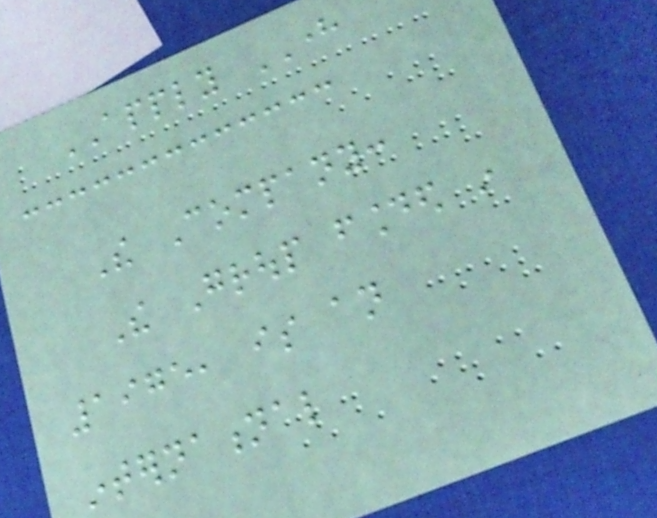APPLY HERE
The Company:
The Group founded in
1975, is an
international
